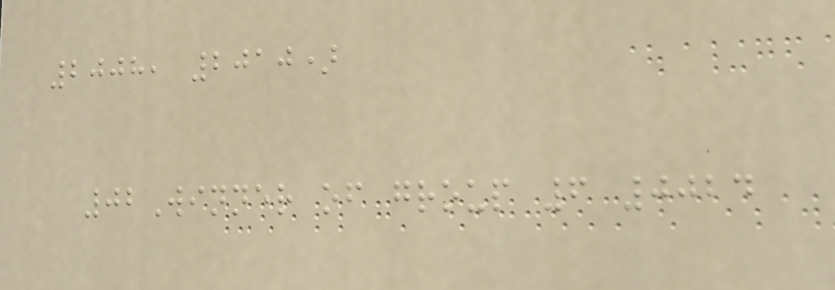2008, 2010)
02Winner of group 6 0024
